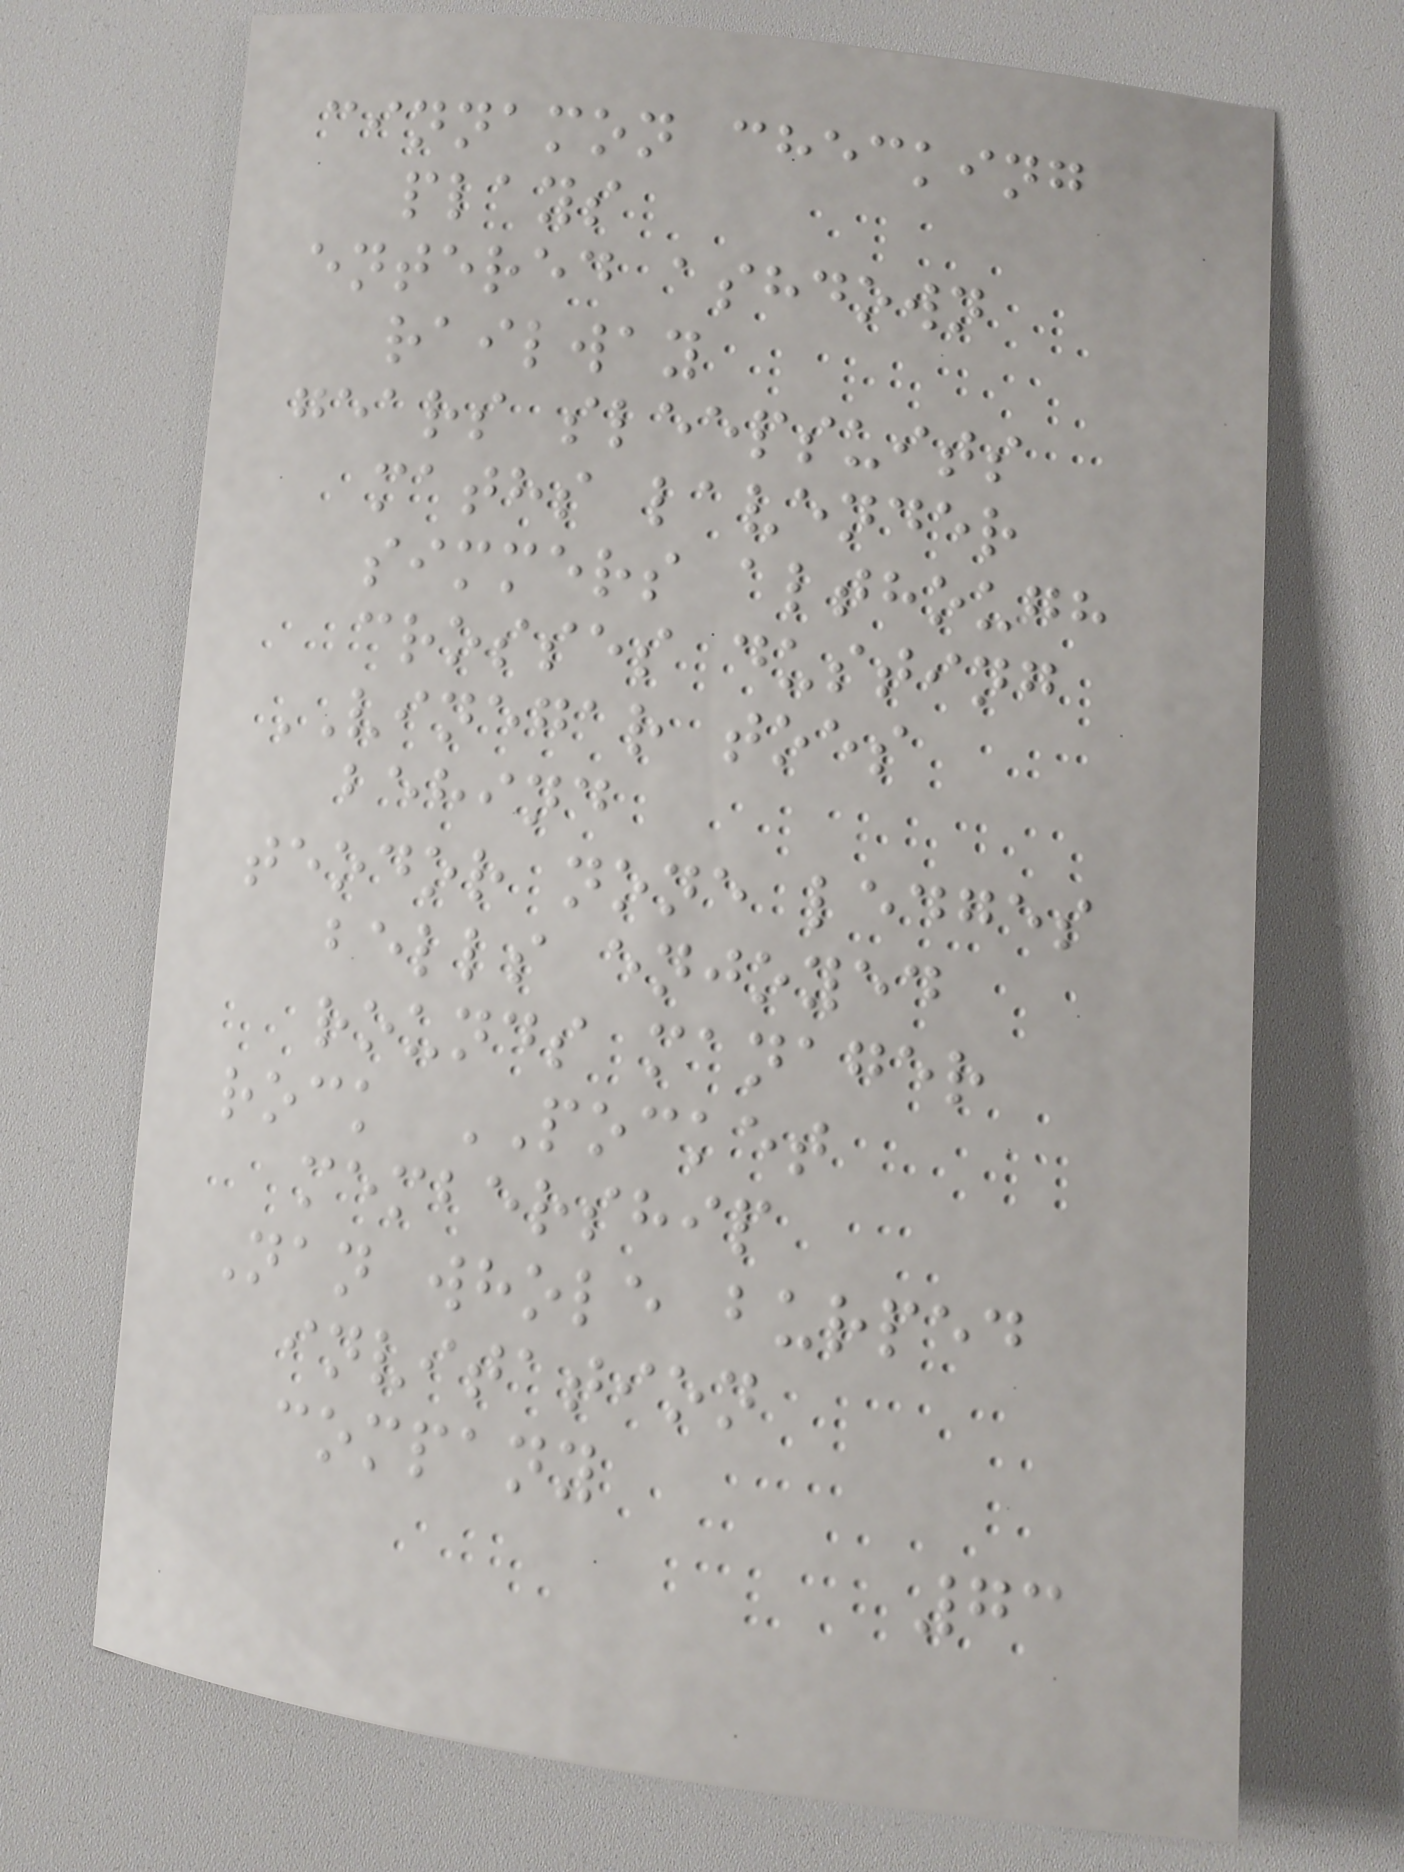cinnamon checking
plays
entered ashdown
railway
gears sleepsuits
maths lavender
simmers although
crosses dusting
VINEGAR toes
behind
teodor none ledges
bells enjoyed
rounds manager
rock POCKET
membership
Nan whole burped
invitation
company
73
